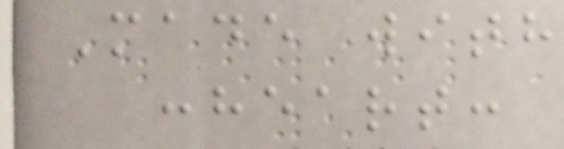Made with
:heart:
